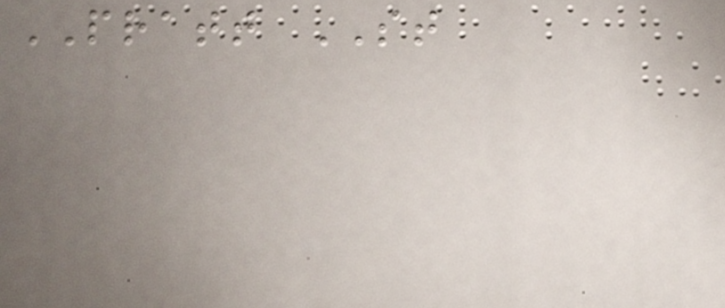PRATT ST
